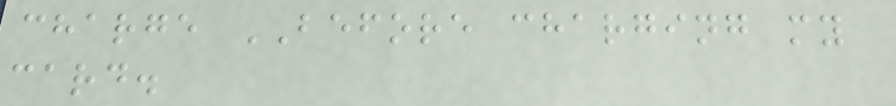charge BEFORE charging my
card.
